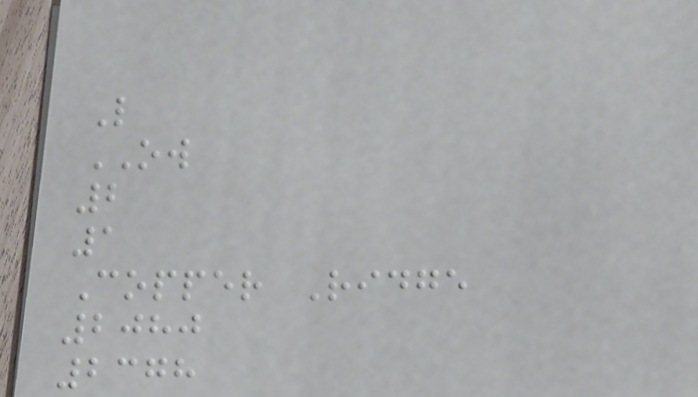L
OW
2
1
Copper Ridge
2080
2378
